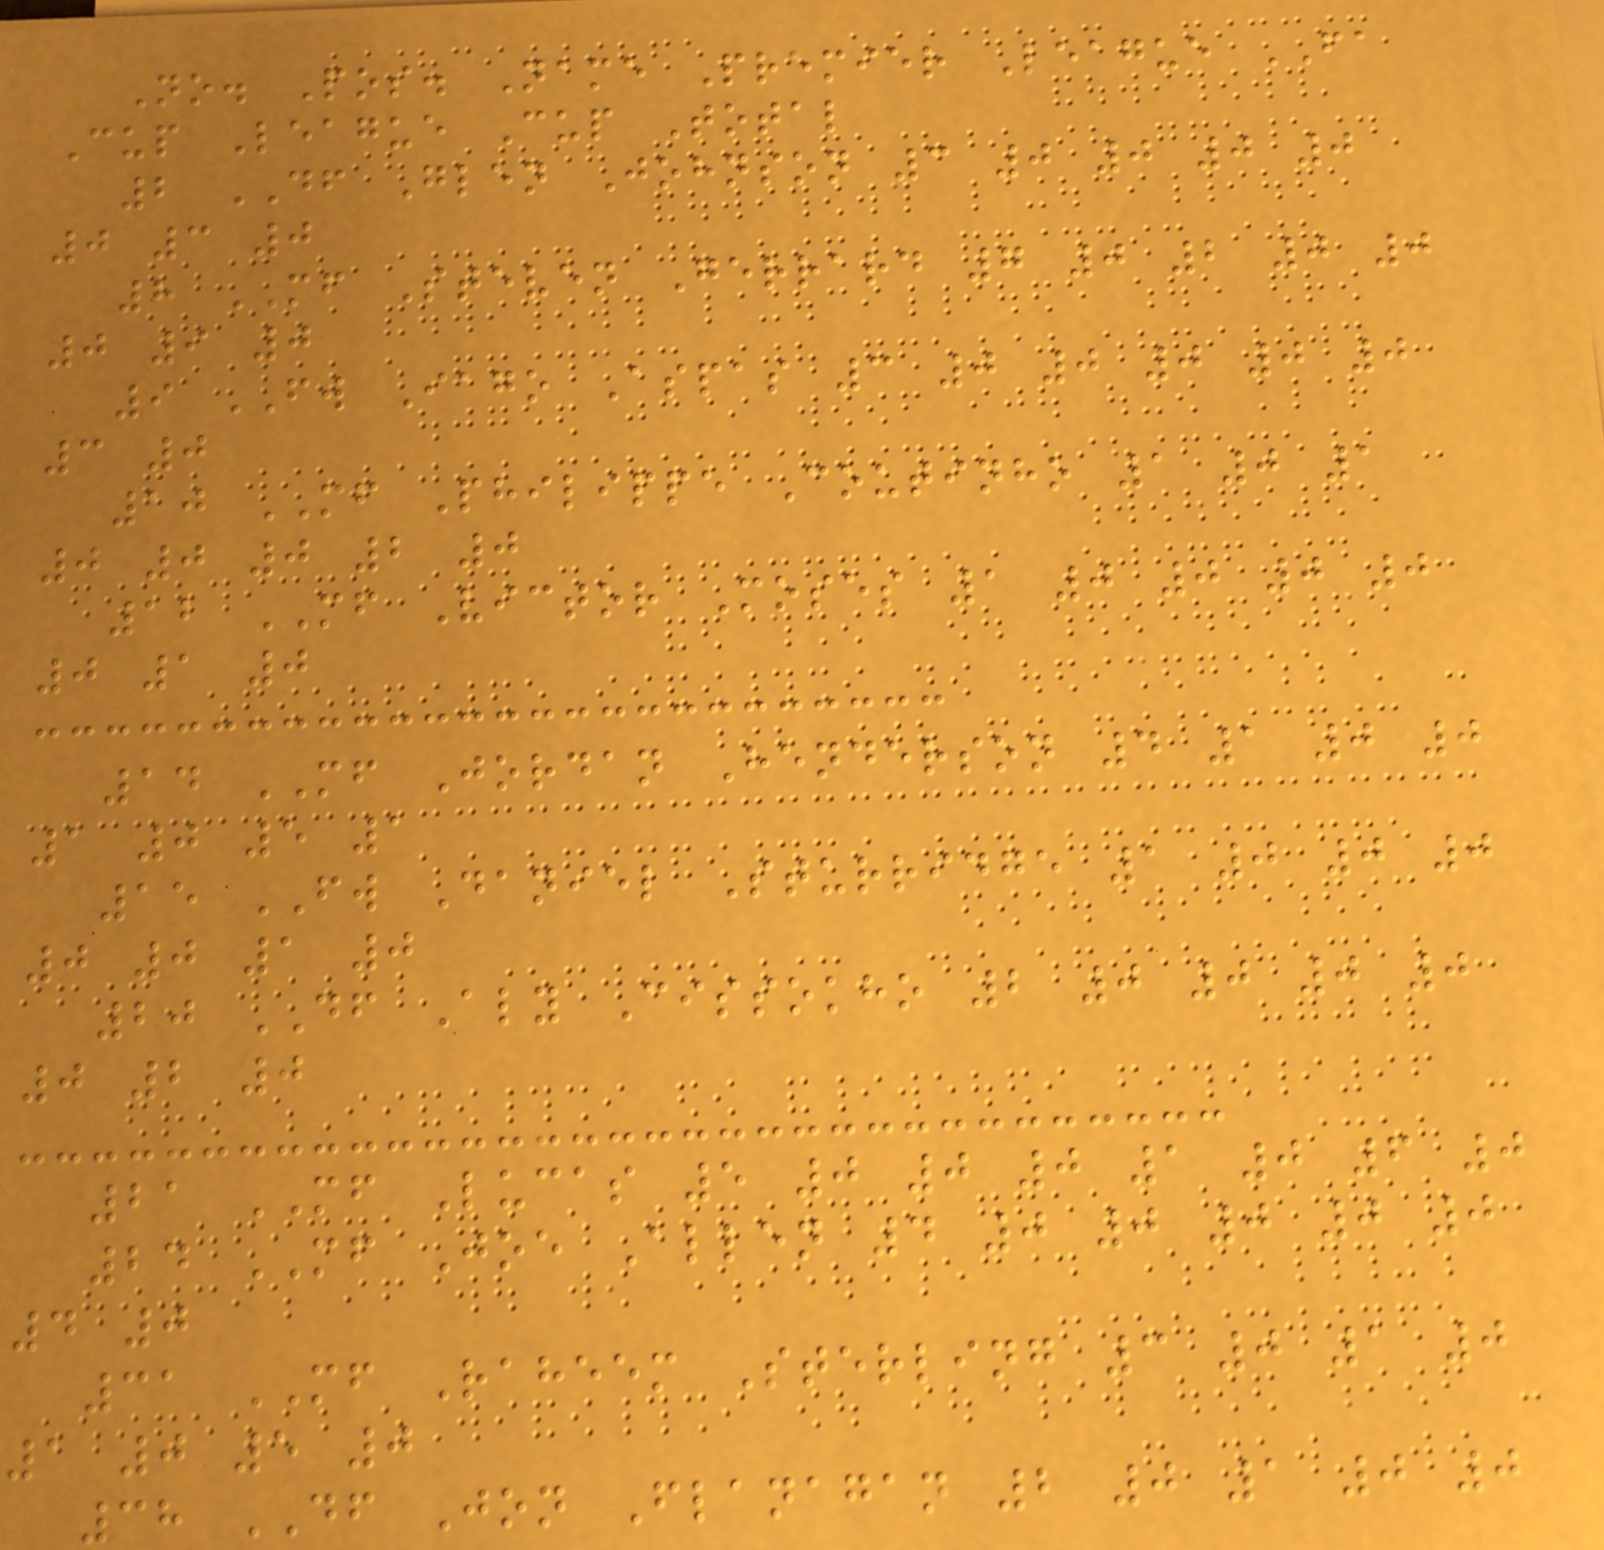No. Pos. Name Premier League FA
Cup League Cup Total
2 DF Glen Johnson 3 0 0 0 0
0 3 0
8 MF Steven Gerrard 7 0 2 0 0
0 9 0
9 FW Iago Aspas 3 0 0 0 0 0
3 0
10 MF Philippe Coutinho 1 0 1
0 0 0 2 0
12 MF Victor Moses 1 0 0 0 0
0 1 0
14 MF Jordan Henderson 4 1 0 0
1 0 5 1
15 FW Daniel Sturridge 1 0 0 0
0 0 1 0
20 DF Aly Cissokho 2 0 0 0 0
0 2 0
21 MF Lucas 5 0 0 0 1 0 6 0
24 MF Joe Allen 4 0 0 0 0 0
4 0
31 MF Raheem Sterling 3 0 1 0
1 0 5 0
38 DF Jon Flanagan 2 0 1 0 0
